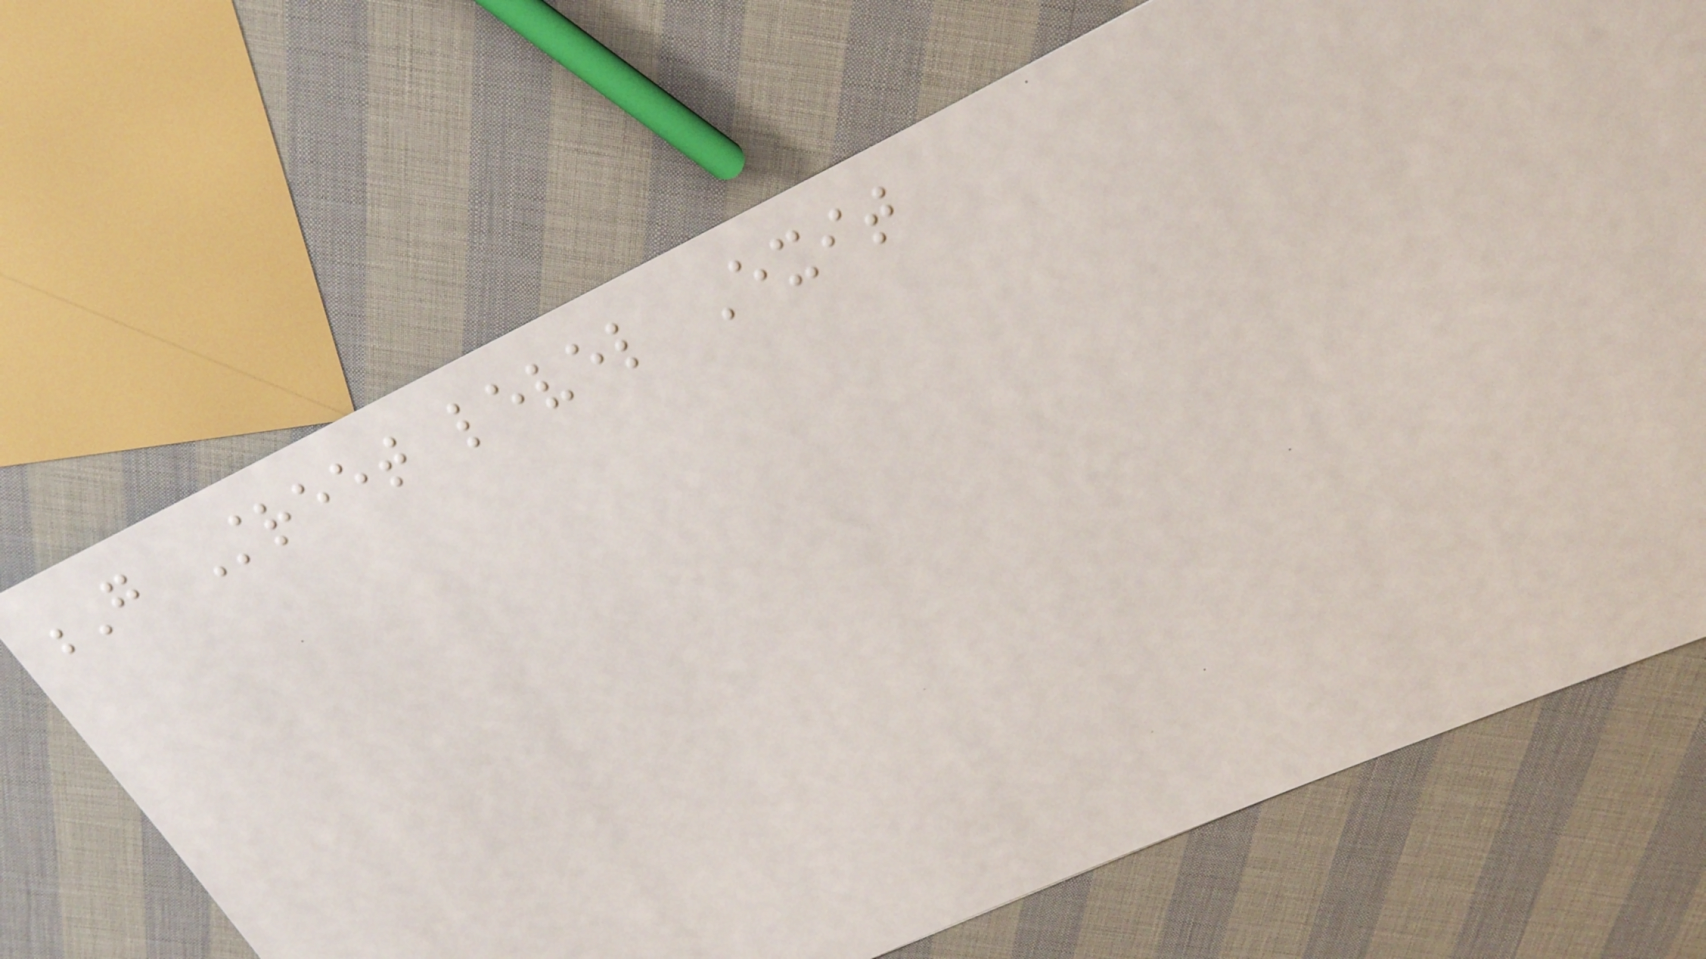G Street level Exit
